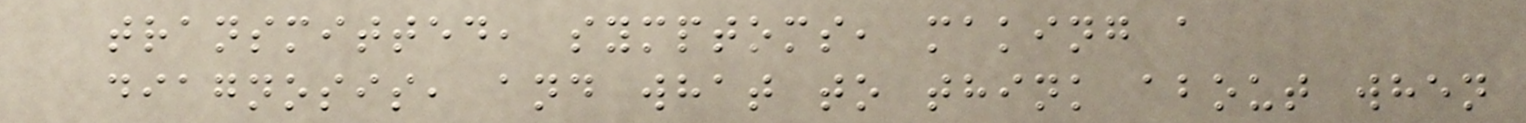transmitted, symptoms, making a
diagnosis, and what to think about when
